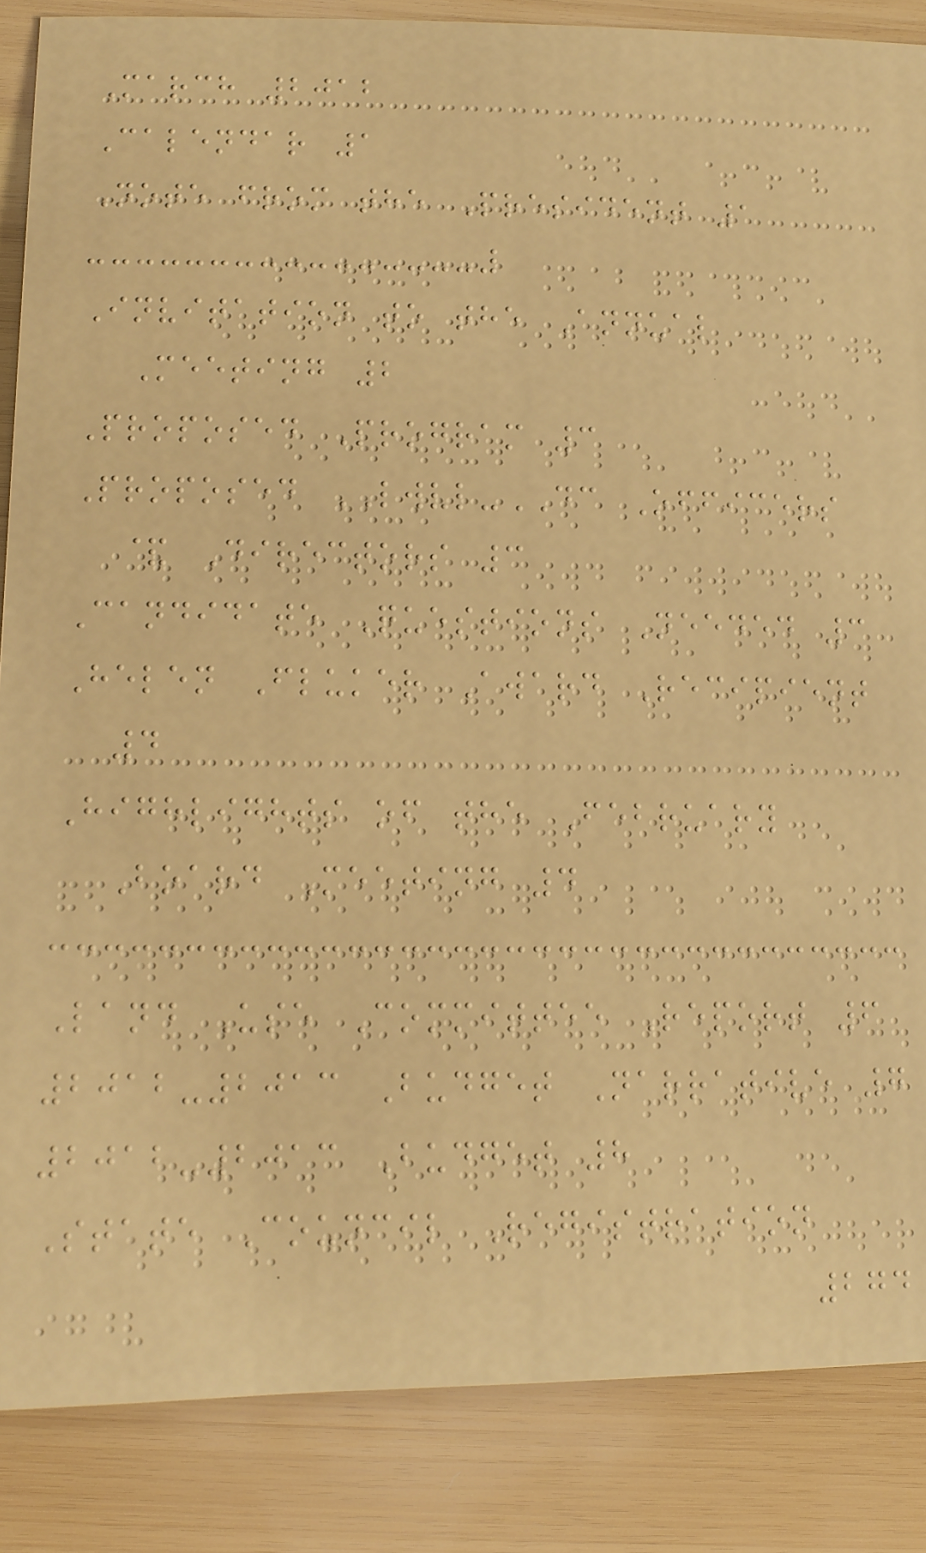March 2012
Calendar 1
Note from the President 1
Invitation to the Annual
Meeting 2
Proposed Program 3
Proposed LWVL-DC Officers
& Directors 3
Candidate Questions Needed 3
Helen Fluker Award Recipient
4
Highlights of the February
Board Meeting 4
Land Use Committee Report 6
2012-2013 Budget Narrative 7
2012-2013 Budget 8
State Council Registration
274
